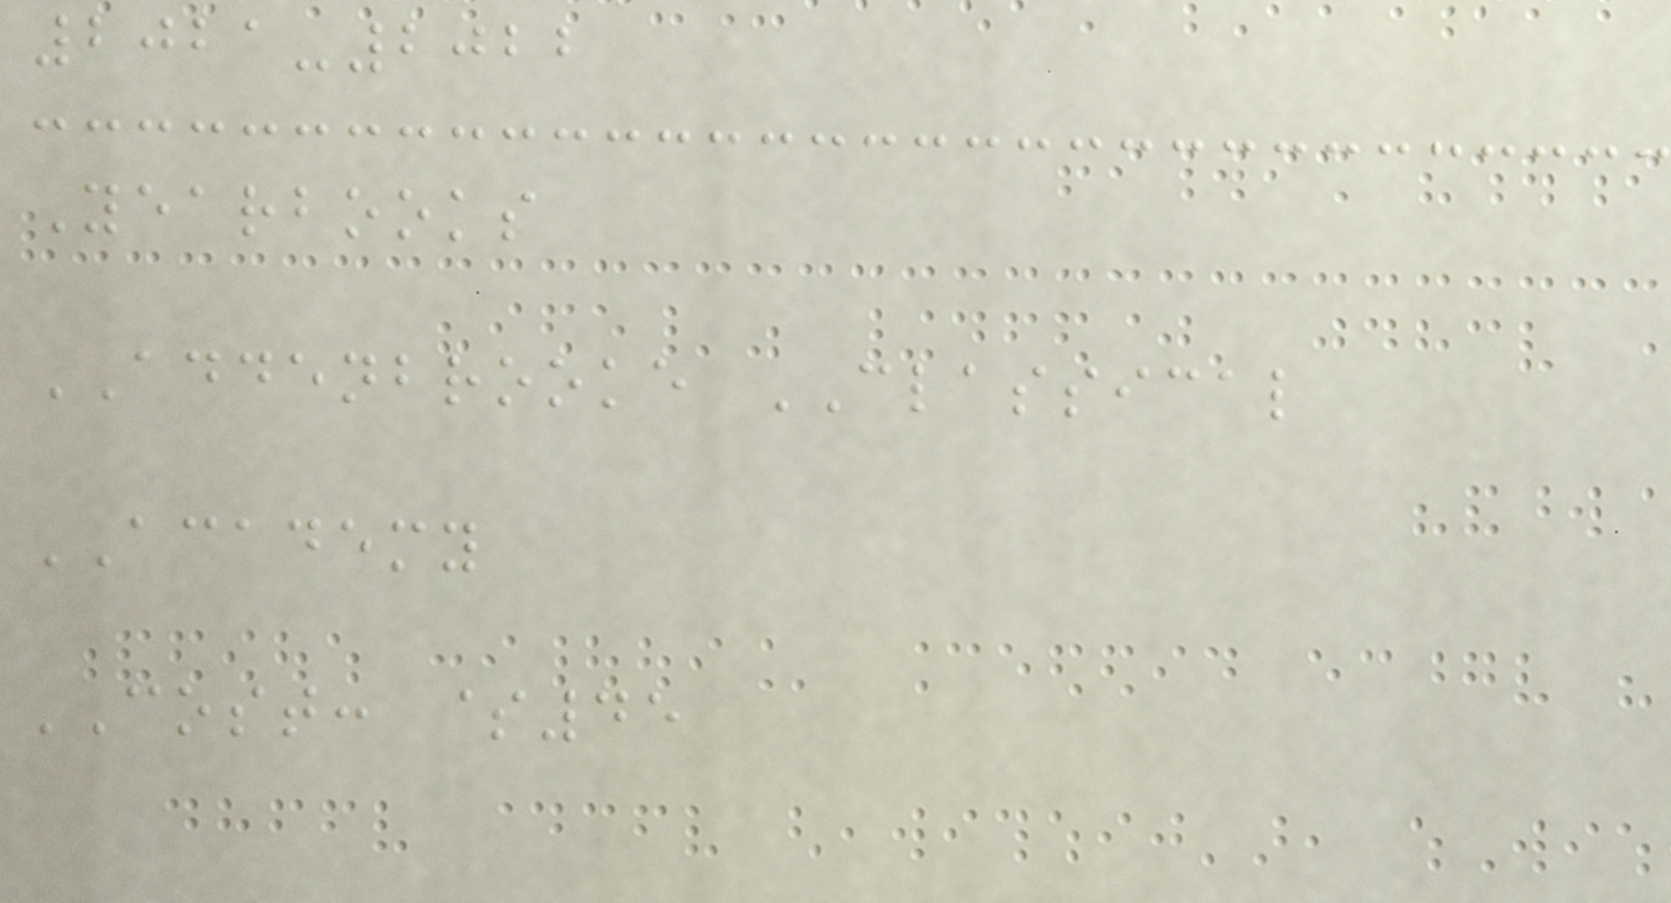2021-2022
Yearbooks
ADDENBROOKE CLASSICAL
ACADEMY
COST: $45
